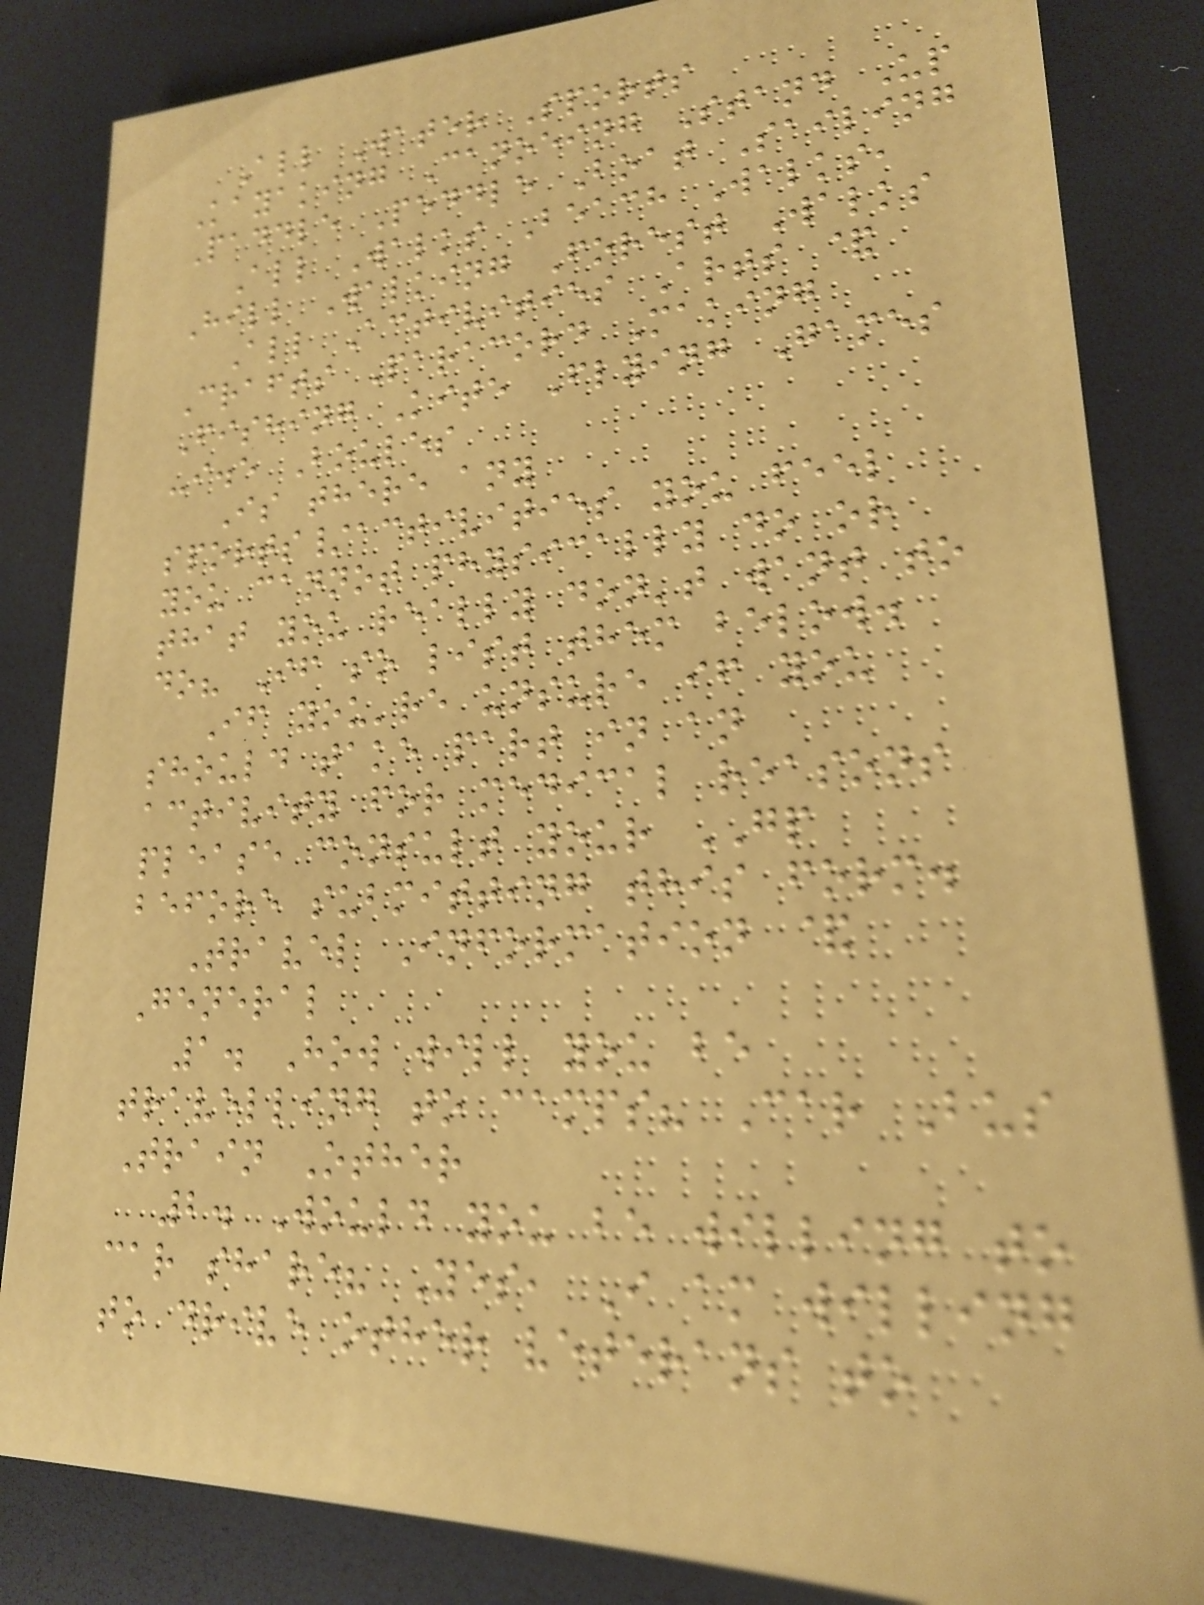All Water Sports
Kayaking Canoeing Stand Up
Paddle Peddle Boat Sailing
All Walks Beach Walks,
Hill Walking Forest Walks
All Activities Arts &
Crafts Paracord Making
Fishing Kite Flying Games
-i.e Boules
Is there any
sports/activities you feel
you cannot physically do or
that you really don't want to
do? If so list them below.
If you're unsure if you
should take part in an
activity for medical reasons
please consult your GP
before submitting this form.
Travel Information &
General
1. How will you be
travelling to camps? Car Bus
Train Other
2. Would you be willing to
car share? Yes, I am willing
to drive other veterans to
